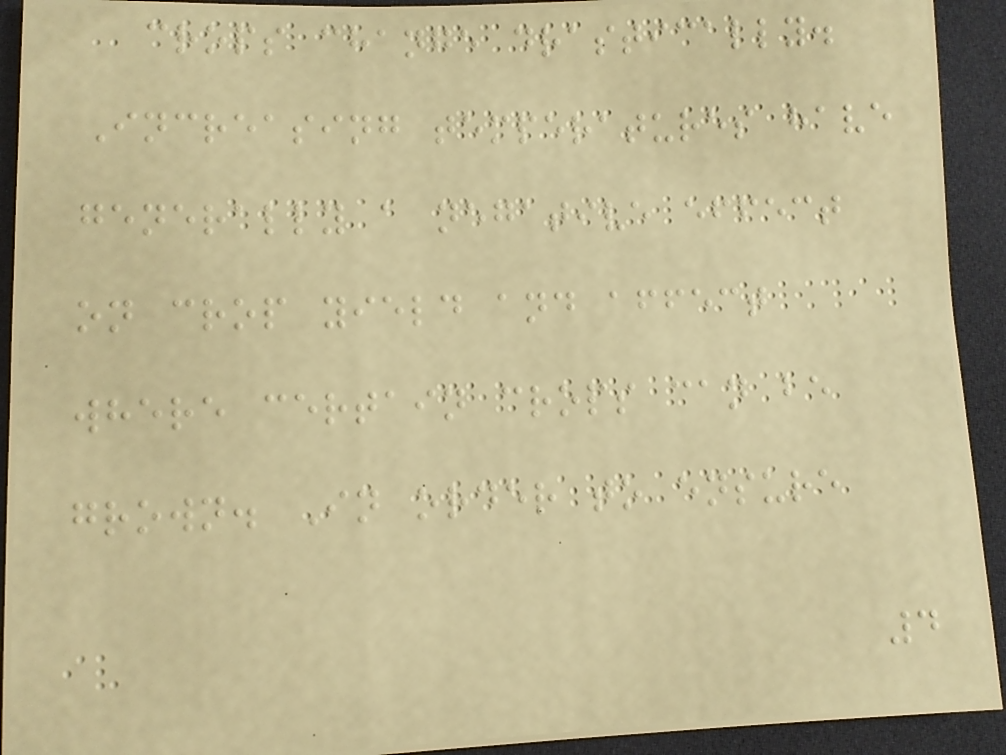crops change drastically.
Increasing temperatures have
generally a negative effect
on crop yield and affect
where certain crops can be
grown. In order to ensure
4
